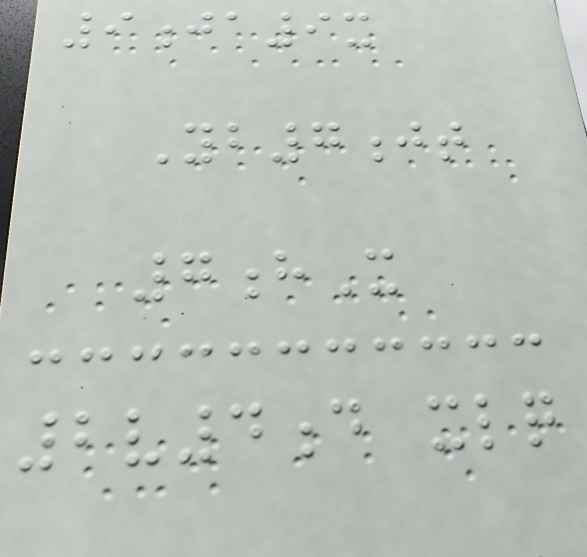9ja9x
Yb7jt
7hX
2v4d xlq
